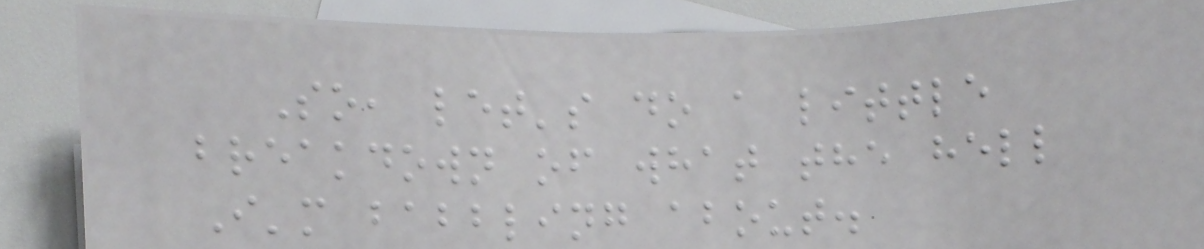So, let's do a little
breakdown of what the hell
I'm babbling about.
